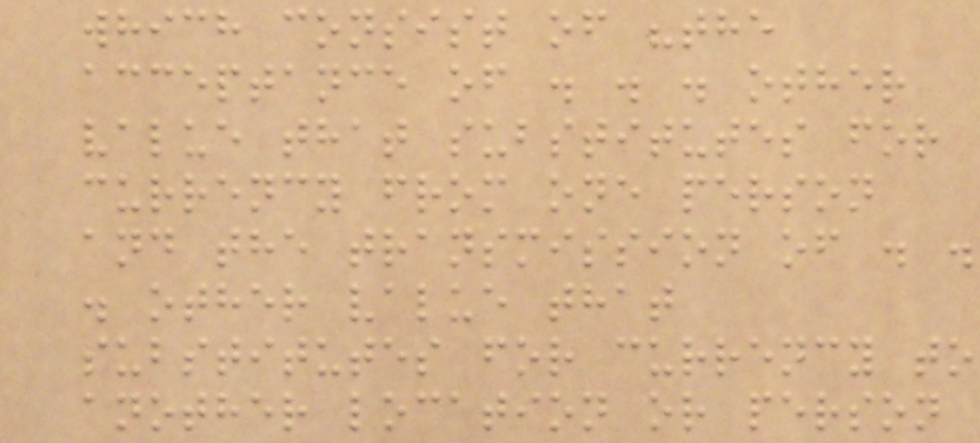which consist of "the
acceptance of . . . other
value that substitutes for
currency from one person
and the transmission of . .
. other value that
substitutes for currency to
another location or person
